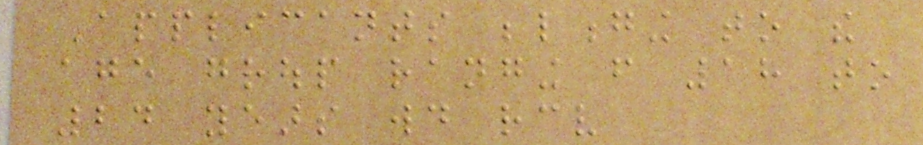Applicants belonging to the
age group ranging from 18 to
24 years would receive
